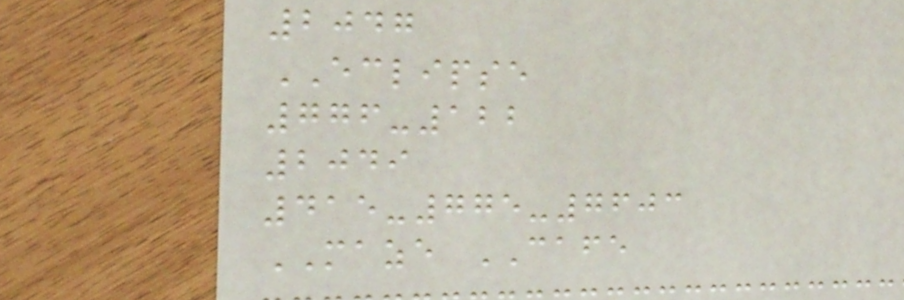2047
ECLIPSE
776-122
2049
415-775-7603
MAZE CAFE
